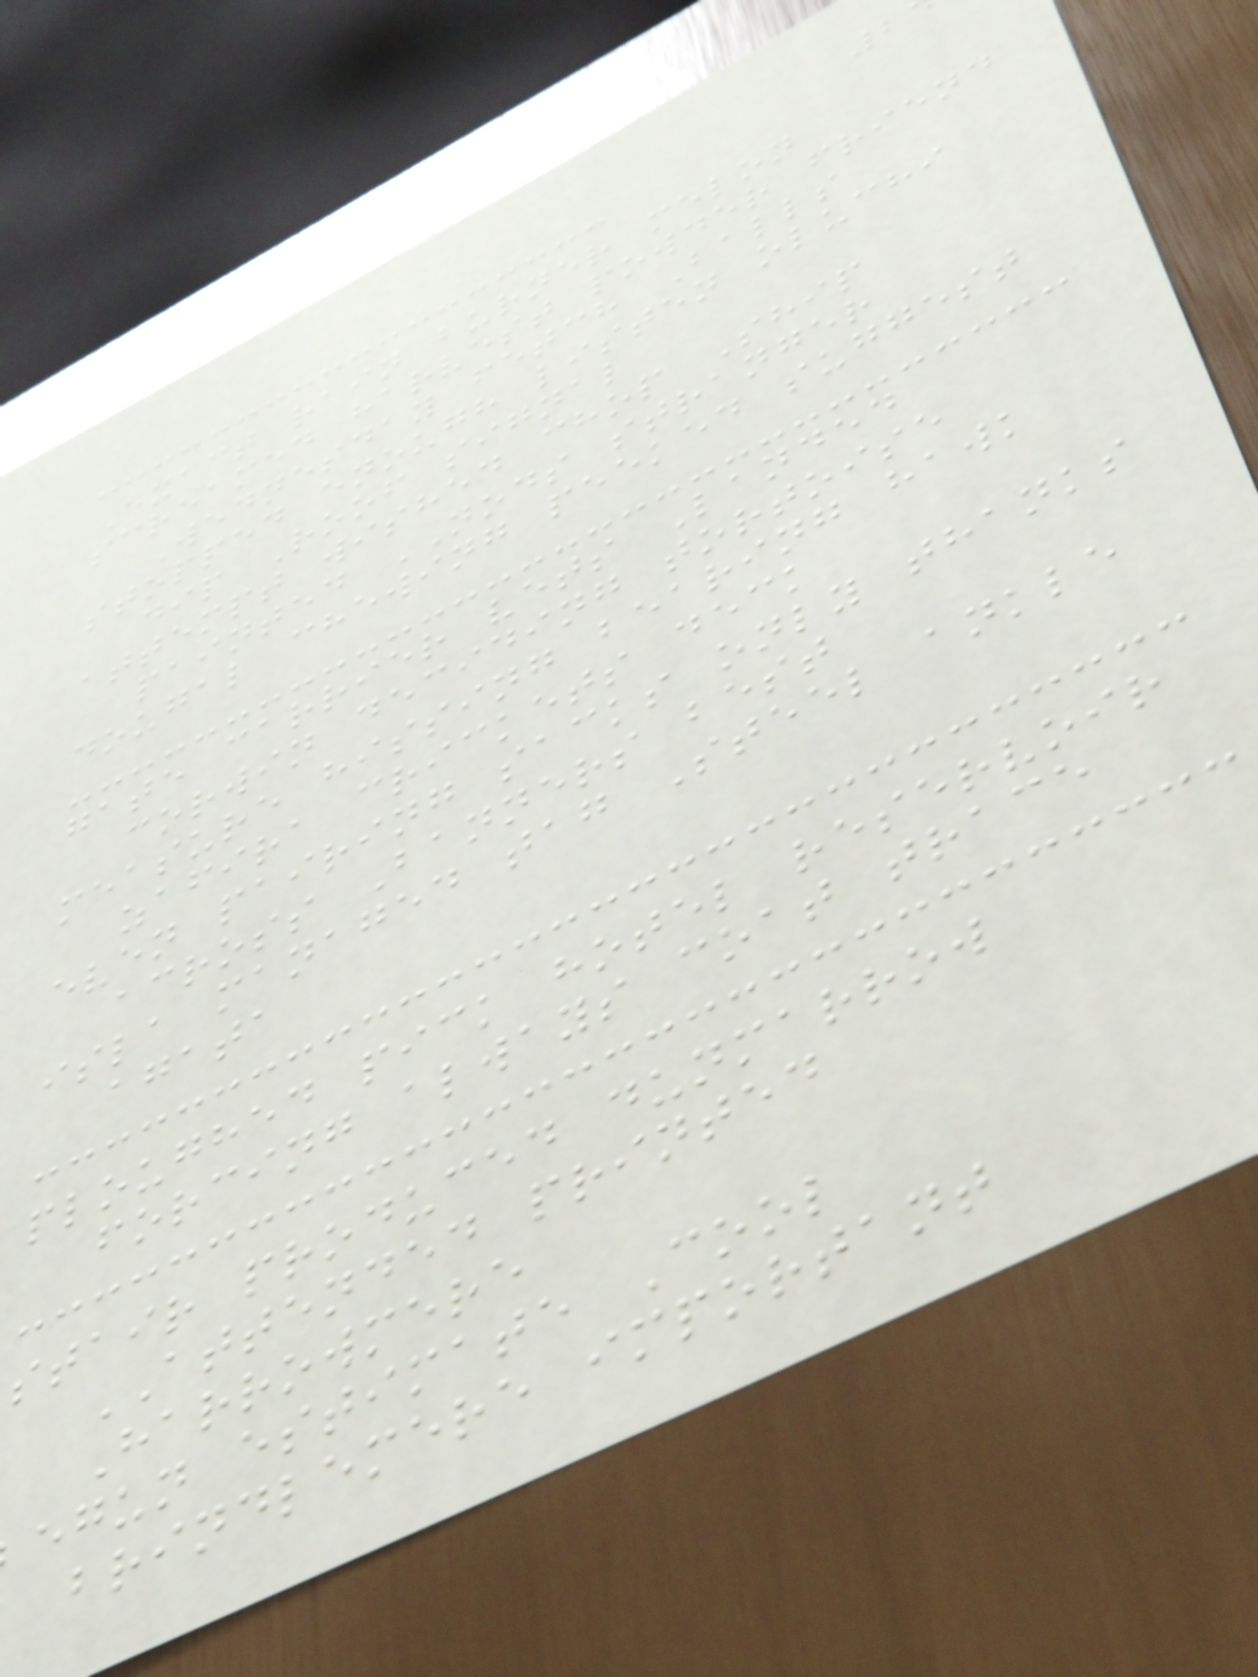Exact rain burner melon
screamed harvest powder friend
Wednesday fetch Balls
stopped enough listen oluchi
dip Roof signal
attempt wished chop Ship
painted NODS stranger
dougal chewing peeked suggest
gate carrier vets Landed
corwin deciding tortoise
measure hissing bearing hawk
zafira crickets deck
even pairing sacks only thanks
across Banners best
isla managed tag Steel ankle
agata
ploughed pick hotel reservoir
forcing always coat trace
stair produced dunmarrow
ATTENDED printed
Harrowmere
egun estimate Cool
brindlemere important
